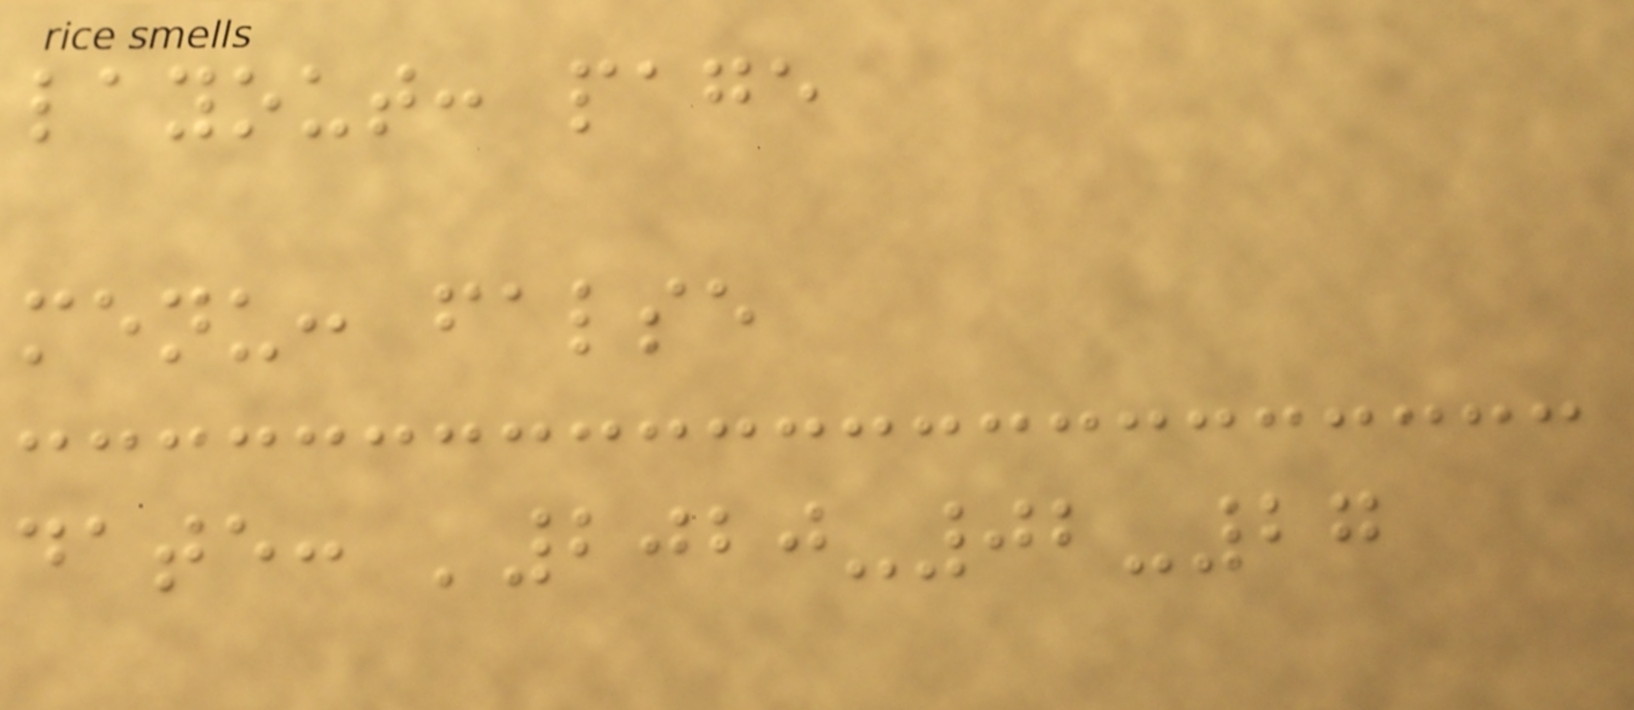layout: page
menu: false
date: '2020-02-27
